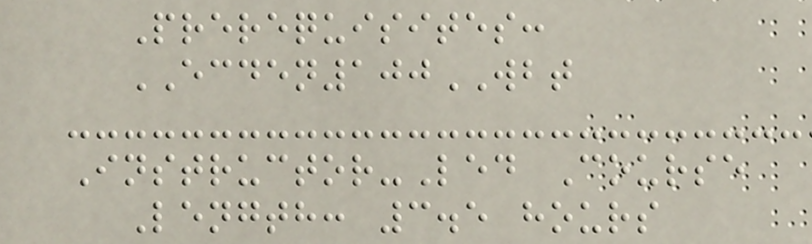Prerequisites:
ECDEN100WBT
Instructor-Led Course
Length: 3.5 hours
